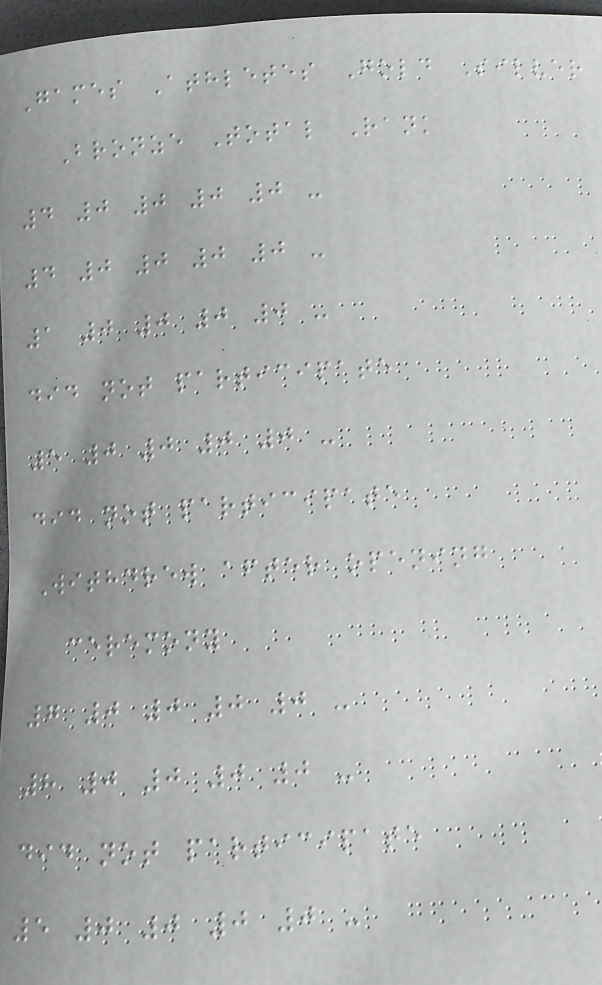Games Athletes Gold Silver
Bronze Total Rank
4 0 0 0 0 -
4 0 0 0 0 -
1 0 0 0 0 -
did not participate
5 0 0 0 0 -
did not participate
Withdrew after opening
ceremony
7 0 0 0 0 -
8 0 0 0 0 -
did not participate
5 0 0 0 0 -
